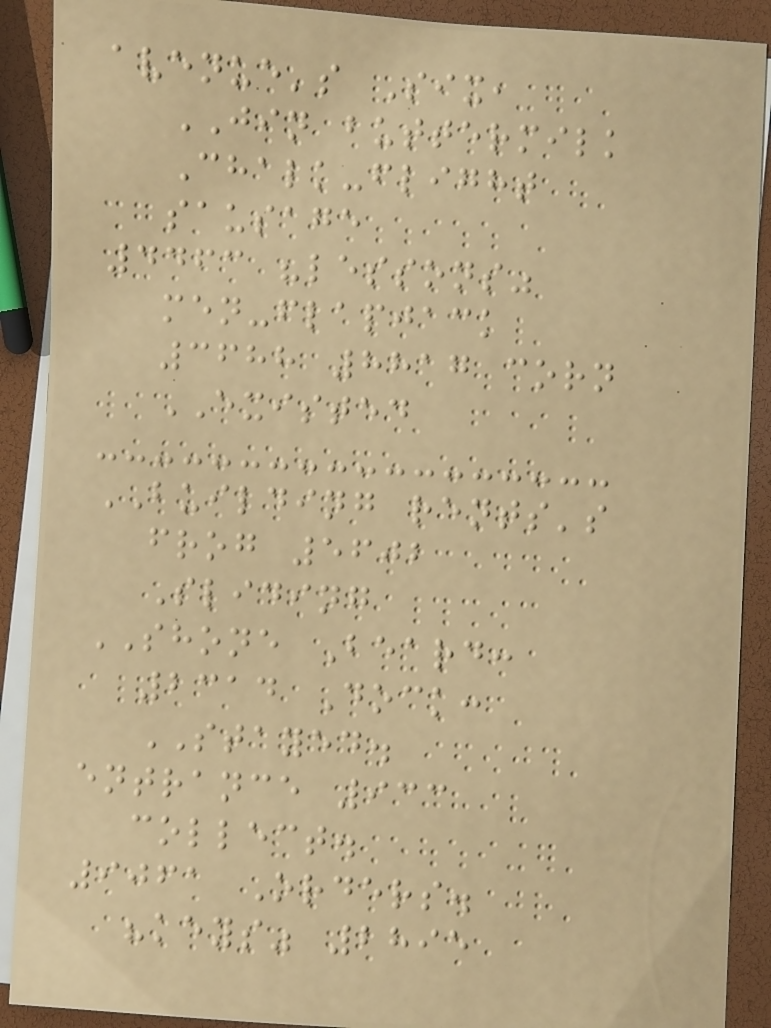avenue's Six,
JIN buttermilk
Chalk-flight
sausage
4463 "lessons"
men-flapjack
3688 8817 corn
EXISTED
BUILDING rents's
frog 5602
Sliding
SHONE Beard:
2314 Dock:
STAYED.
entrance 933
collect.
9061 Orders.
"keys" 2895
